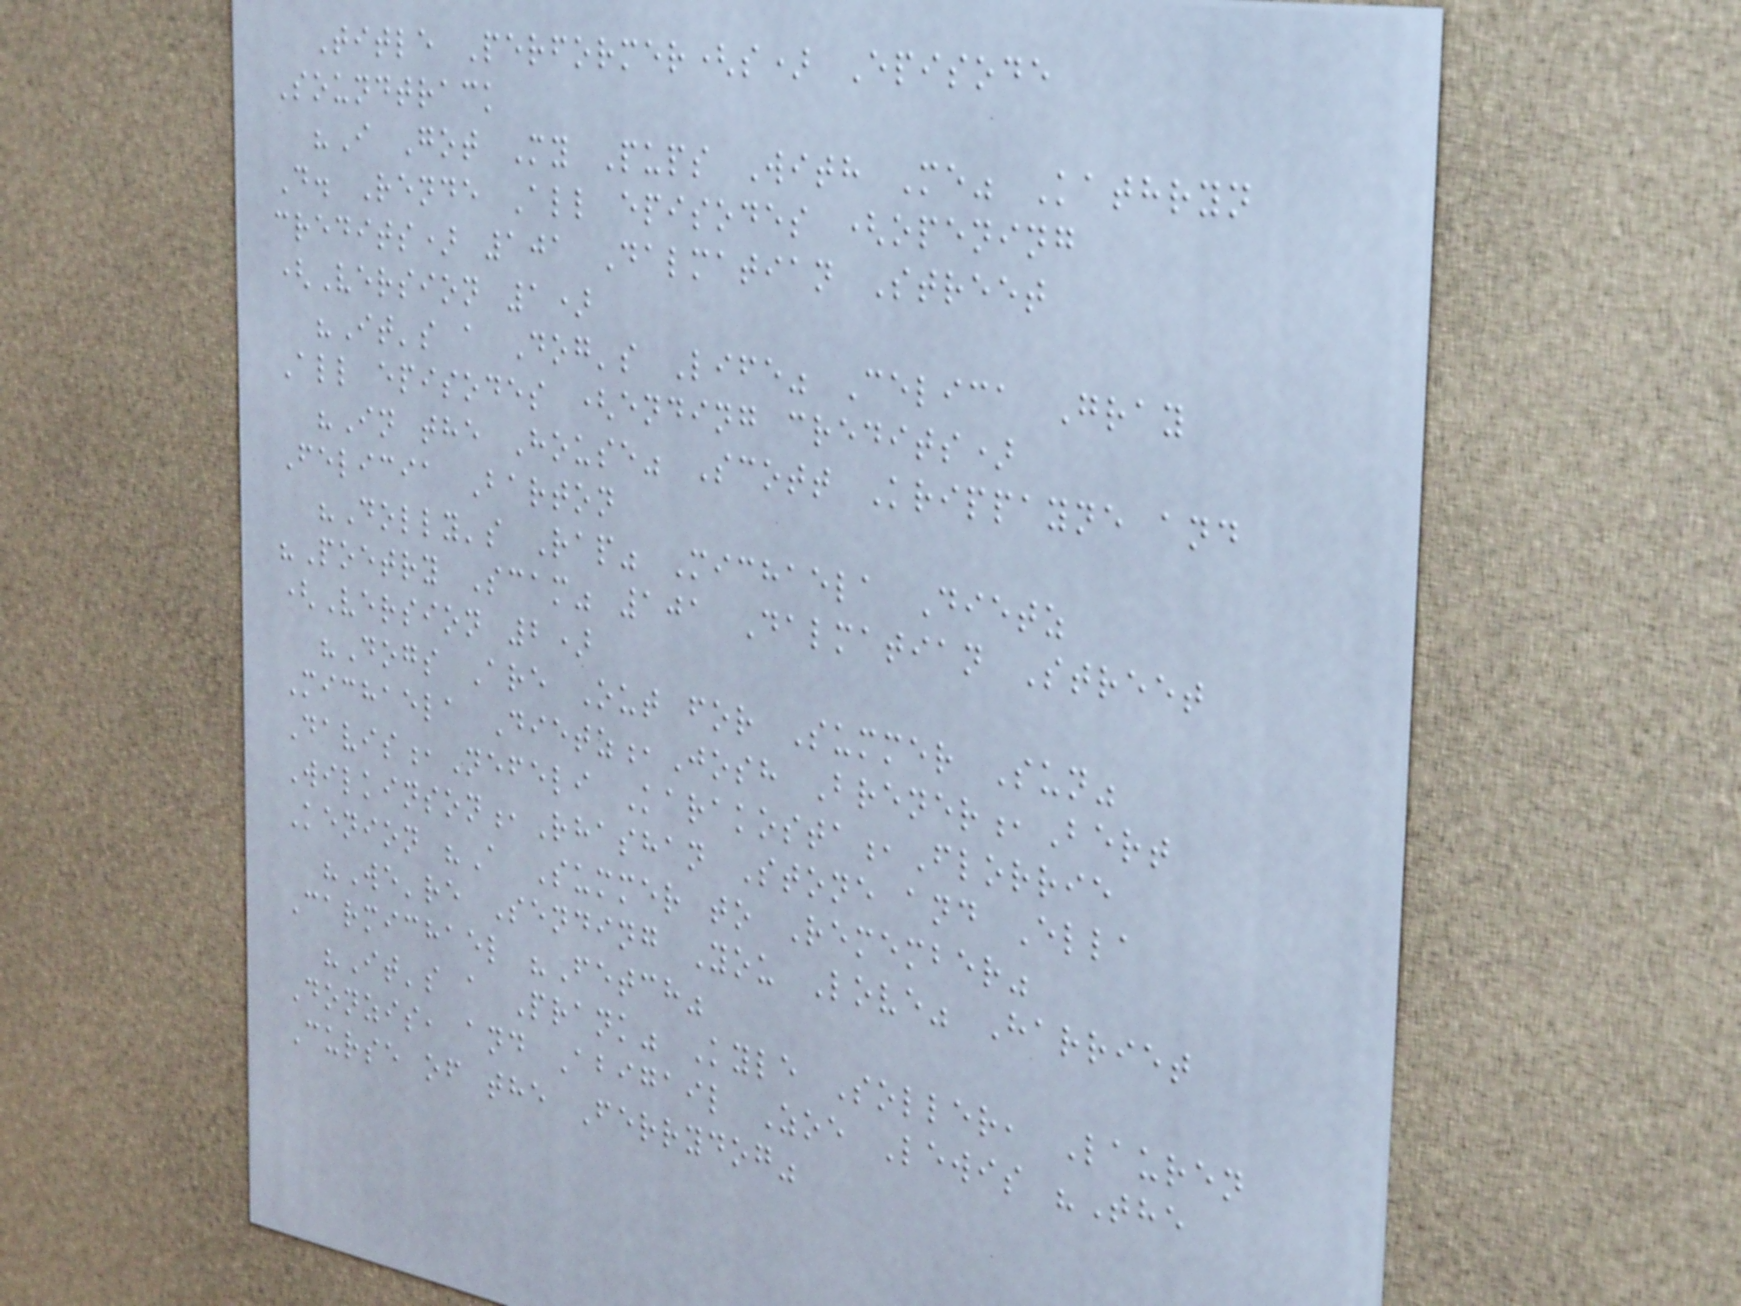Title Performer(s) Episode
Soundtrack
"I Got My Pups With Me" Kathryn
D. Rende All episodes (opening
credits) 101 Dalmatian Street
(Version 1)
"It's a Dog's Life" Celica Gray
All episodes (ending credits)
"In the House" Scott Krippayne and
Felicia Barton
"Dolly's Rap" Michaela Dietz
"Poetry Scam" 101 Dalmatian Street
(Version 2)
"Dogs Are Out for Summer Sun"
Michaela Dietz,Josh Brener,Bert
Davis,Nefeli Karakosta,Florrie
Wilkinson,Rhashan Stone and Ella
Kenion "A Summer to Remember"
"We're Sending You Love" Harriet
Carmichael "Fetch"
"It's a Prank" Kyle Soller, Lauren
Donzis, and Abigail Zoe Lewis "The
Curse of the Ferrydog"
